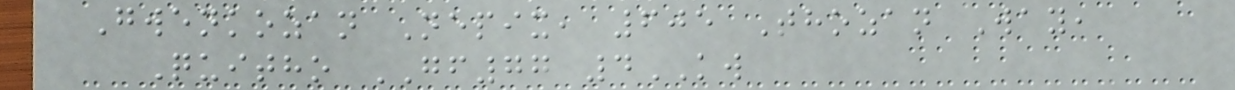Gwenkozan Nepix, 605 Thozan Way,
Quitho GF77 4KW
